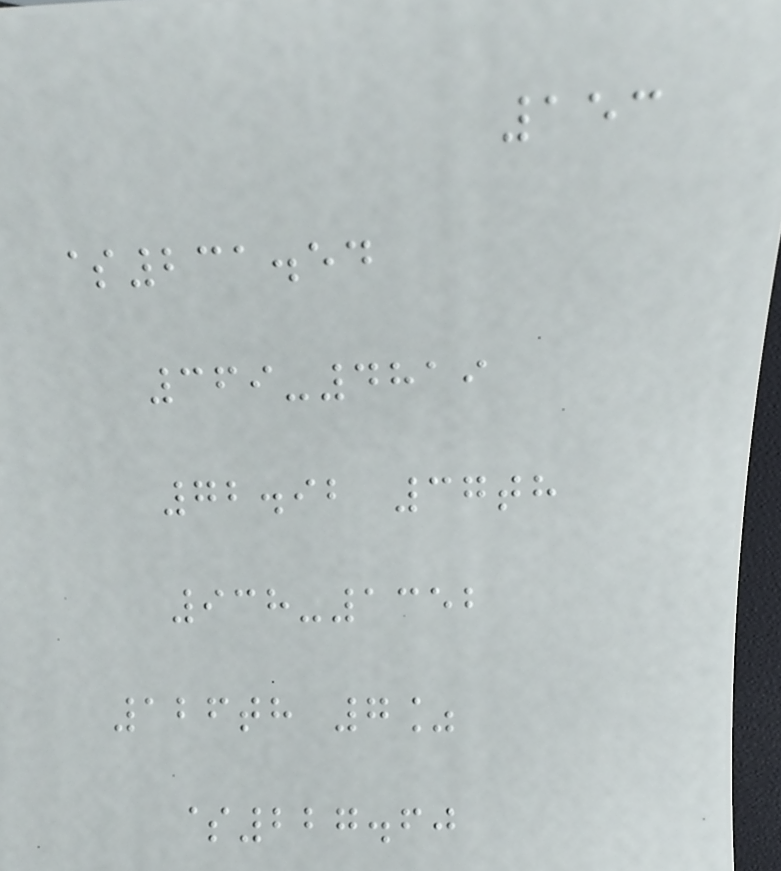153
$231.54
369-4819
72.92 37th
938-1352
126th 7%
$227.60
